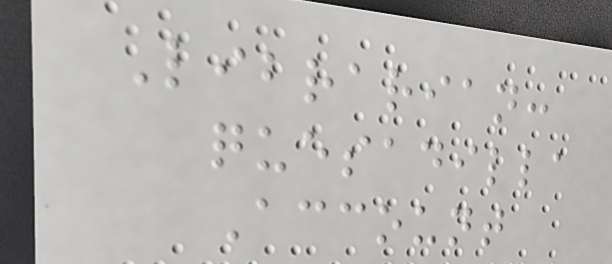Librarian:
quesadilla
Account
